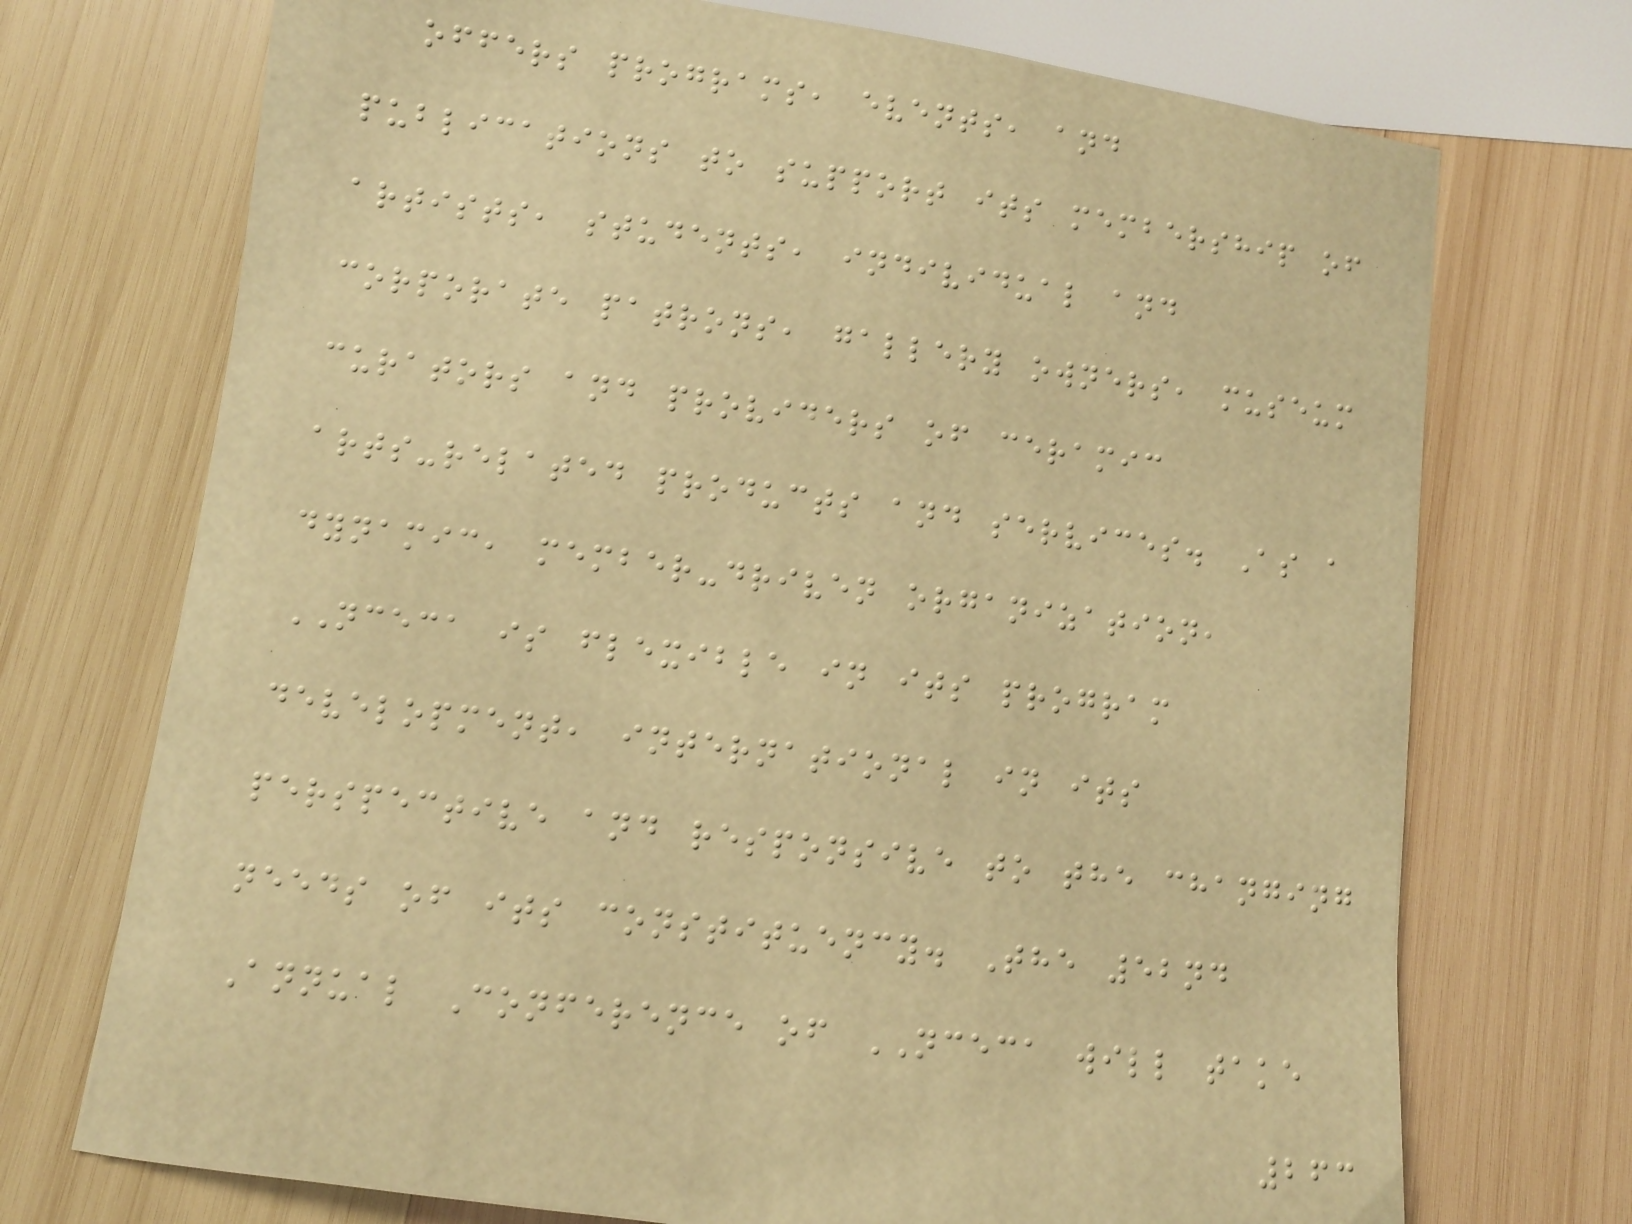offers programs, events, and
publications to support its membership of
artists, students, individual and
corporate patrons, gallery owners, museum
curators and providers of ceramic
arts-related products and services. As a
dynamic, member-driven organization,
NCECA is flexible in its program
development, international in its
perspective and responsive to the changing
needs of its constituency. The 52nd
Annual Conference of NCECA will take
263
